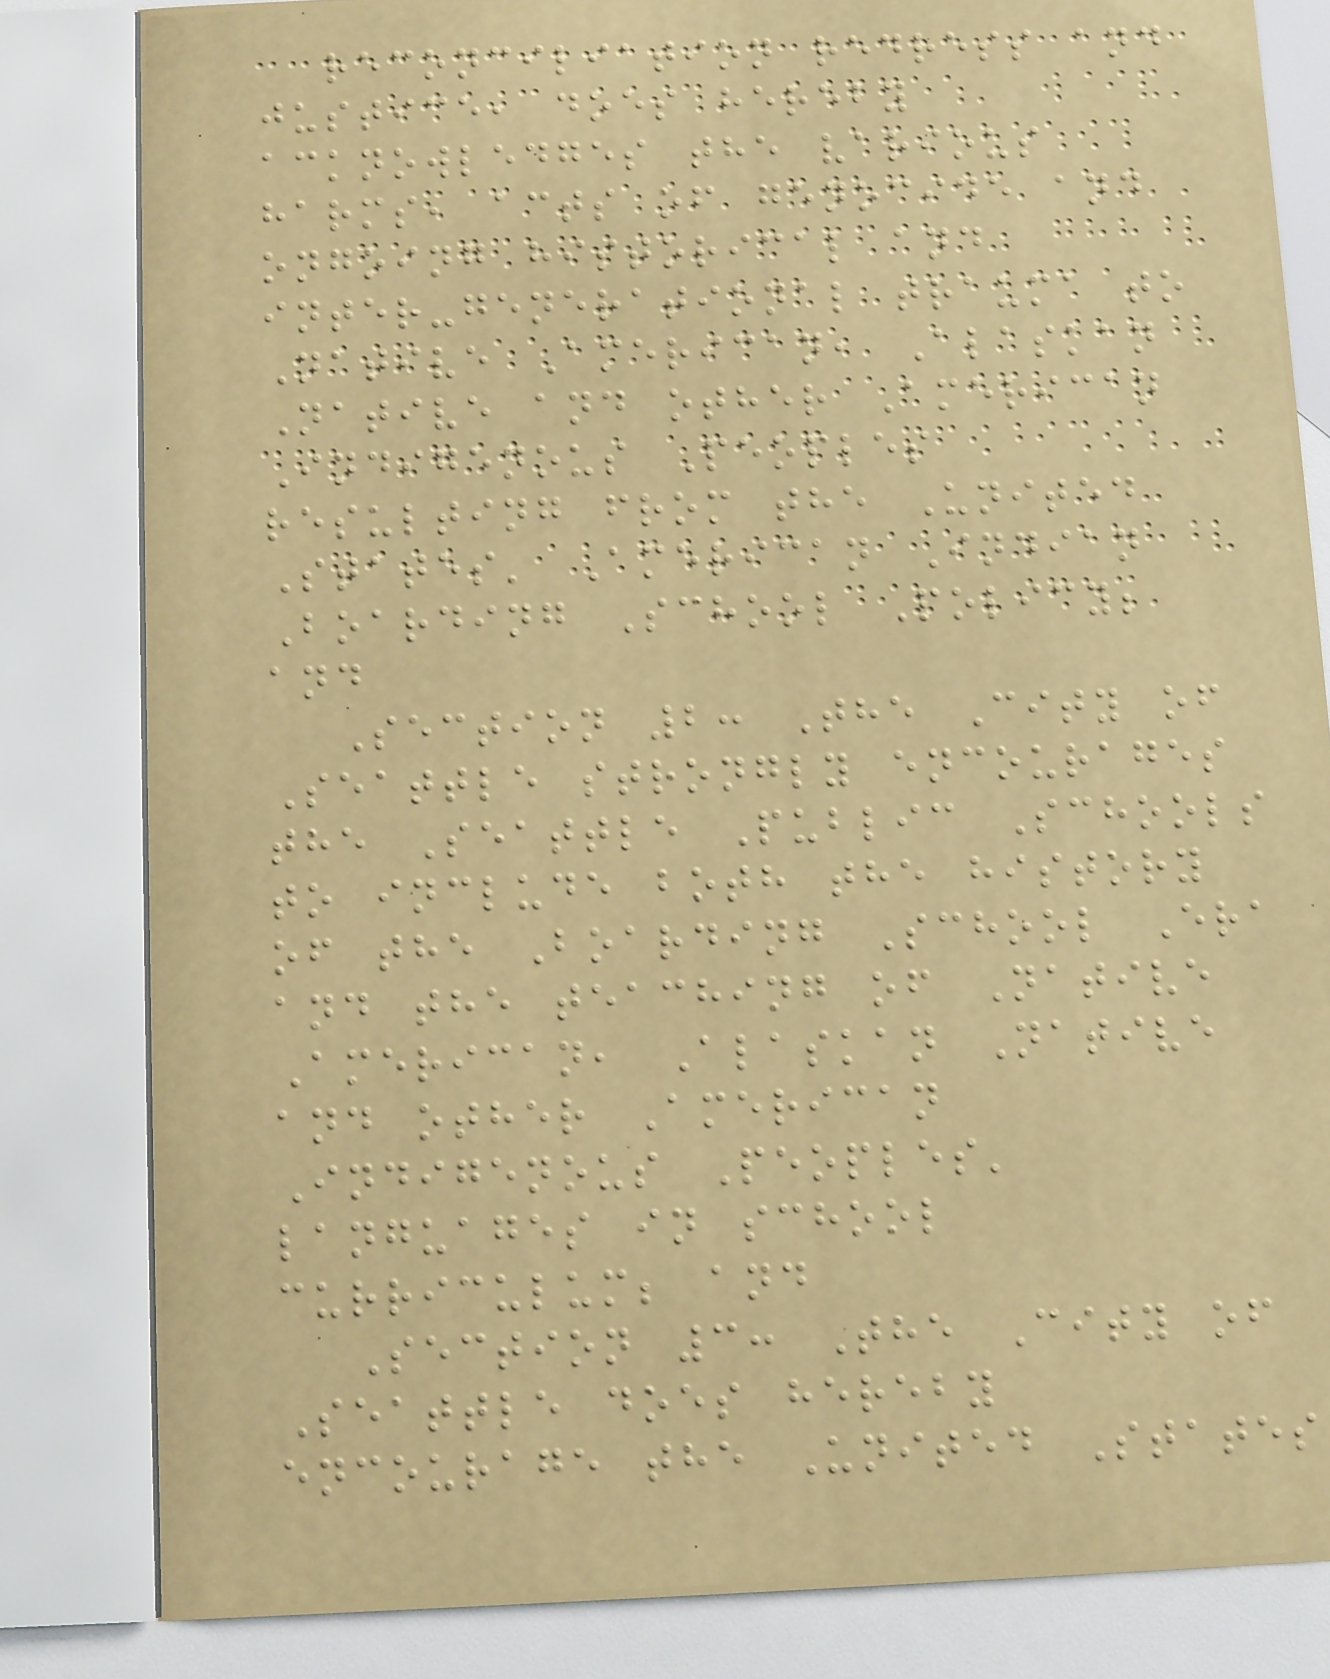reconciliation redress and
justice, does hereby
acknowledges the various
harms, acts of genocide and
ongoing historical and
inter-generational trauma to
Native American, Alaskan
Native and other American
Indigenous Peoples
resulting from the United
States' American Indian
Boarding School Policy;
and
Section 2: The City of
Seattle strongly encourages
the Seattle Public Schools
to include both the history
of the Boarding School Era
and the teaching of Native
American, Alaskan Native
and other American
Indigenous Peoples'
languages in school
curriculum; and
Section 3: The City of
Seattle does hereby
encourage the United States
